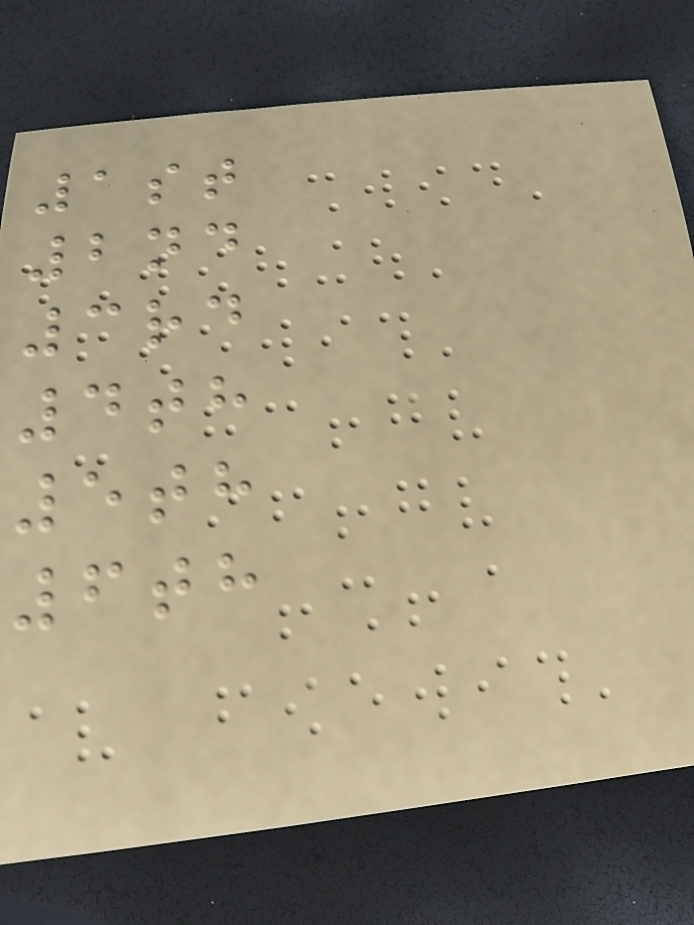1st
2nd
3rd
4th
5th
6th
